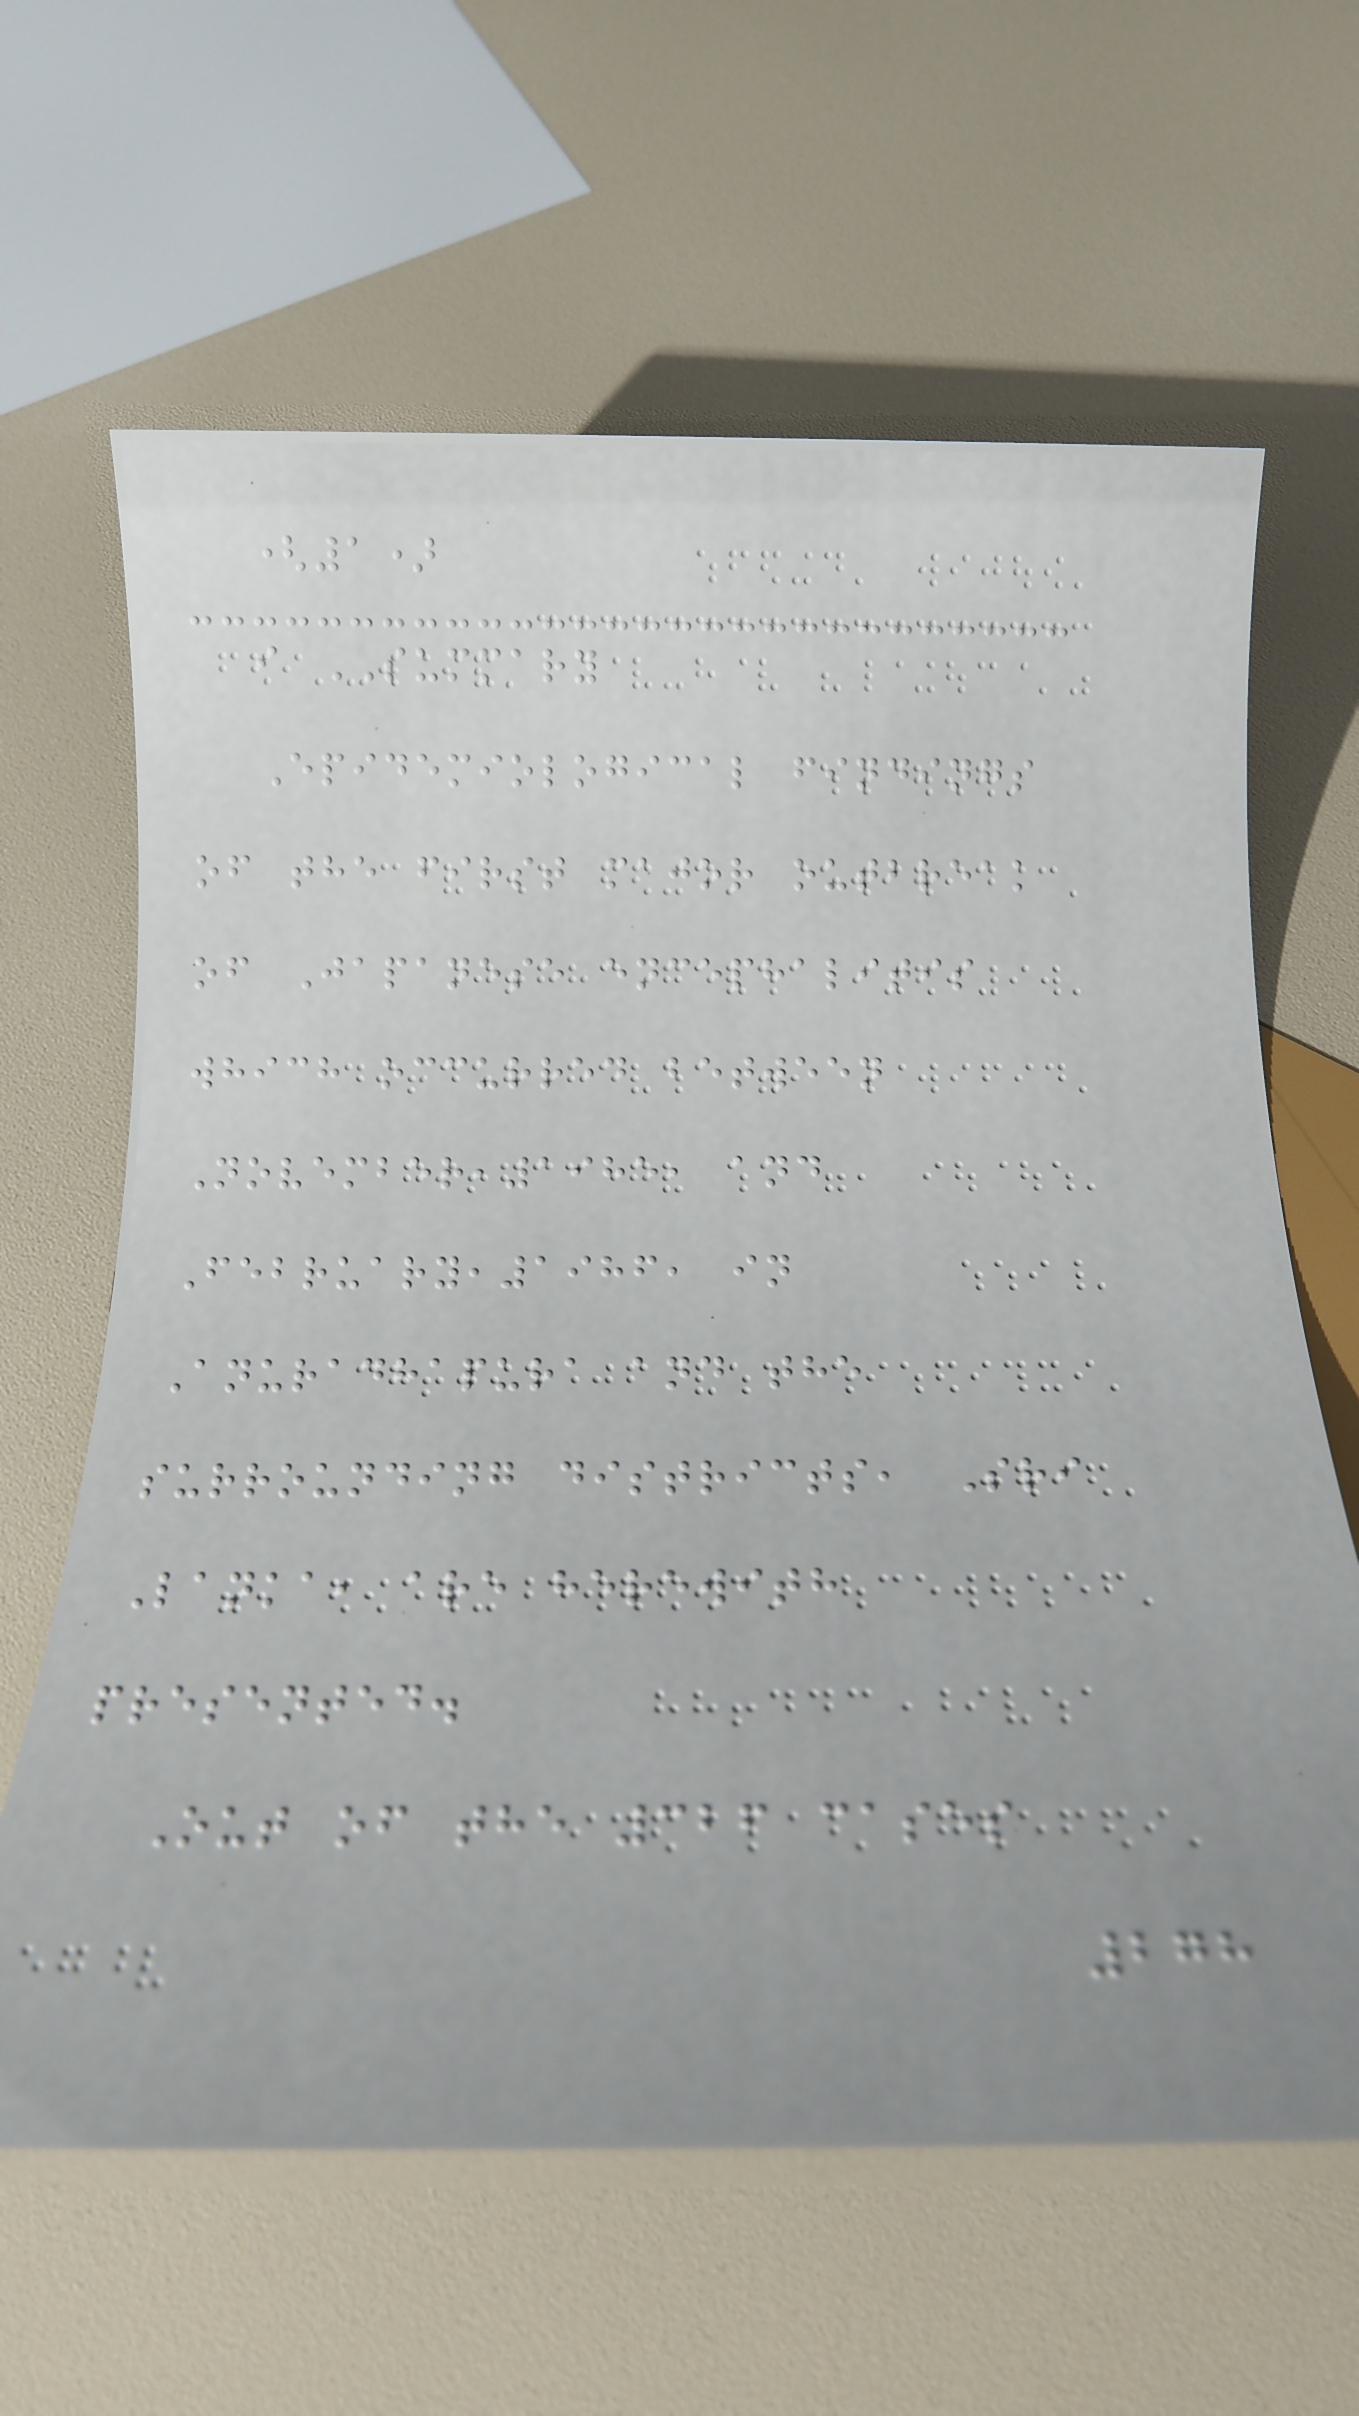(1)
i SUMMARY
Epidemiological findings
of the first major outbreak
of Japanese encephalitis
which occurred between
November,1985, and
February,1986, in
Anuradhapura and the
surrounding districts, Sri
Lanka, are herewith
presented.
Out of the 326 cases
278
